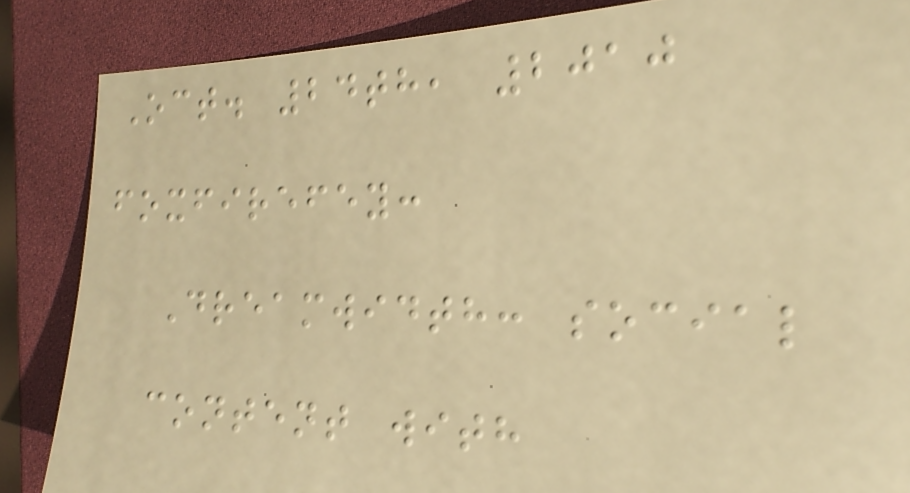Oct. 24th, 2010
foxfirefey:
Dreamwidth: social
content with
